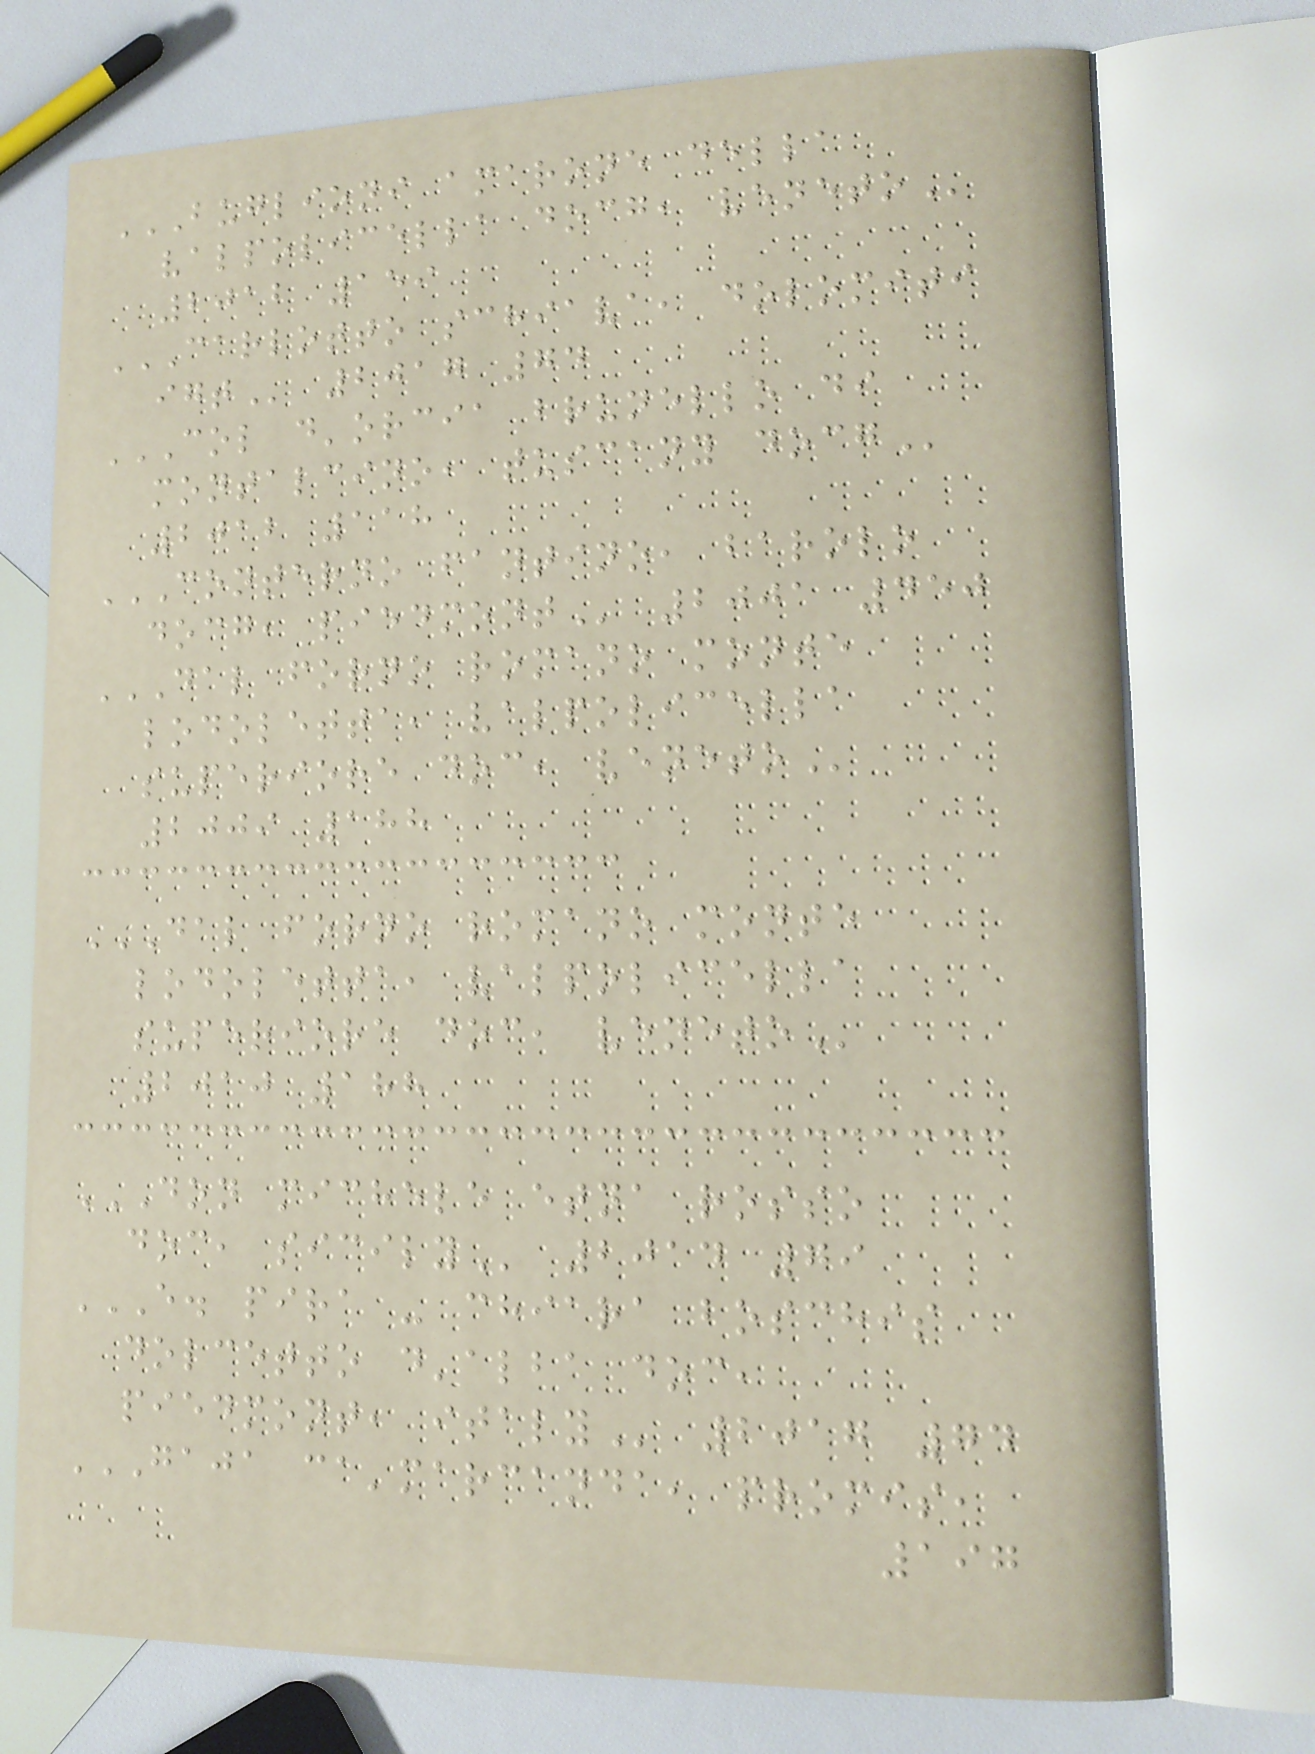BUGLIONI AMARONE DELLA
VALPOLICELLA DOCG, VENETO
2012 159
CARLOTTO SCHIAVA, DOLOMITI
IGT 2017 74
COL D'ORCIA BRUNELLO DI
MONTALCINO, TUSCANY DOCG
2012 118
CONTERNO FANTINO, BAROLO
DOCG, PIEDMONT 2001 450
DAL FORNO ROMANO MONTE
LODOLETTA, VALPOLICELLA
SUPERIORE DOC, VENETO
2009 188
DAL FORNO ROMANO MONTE
LODOLETTA, VALPOLICELLA
SUPERIORE DOC, VENETO
2010 188
DON MICHELE ETNA ROSSO
DOC, SICILY 2014 79
E. PIRA - CHIARA BOSCHIS
DOLCETTO D'ALBA DOC,
PIEDMONT, ITALY 2017 74
GAJA CA'MARCANDA, PROMIS,
197
